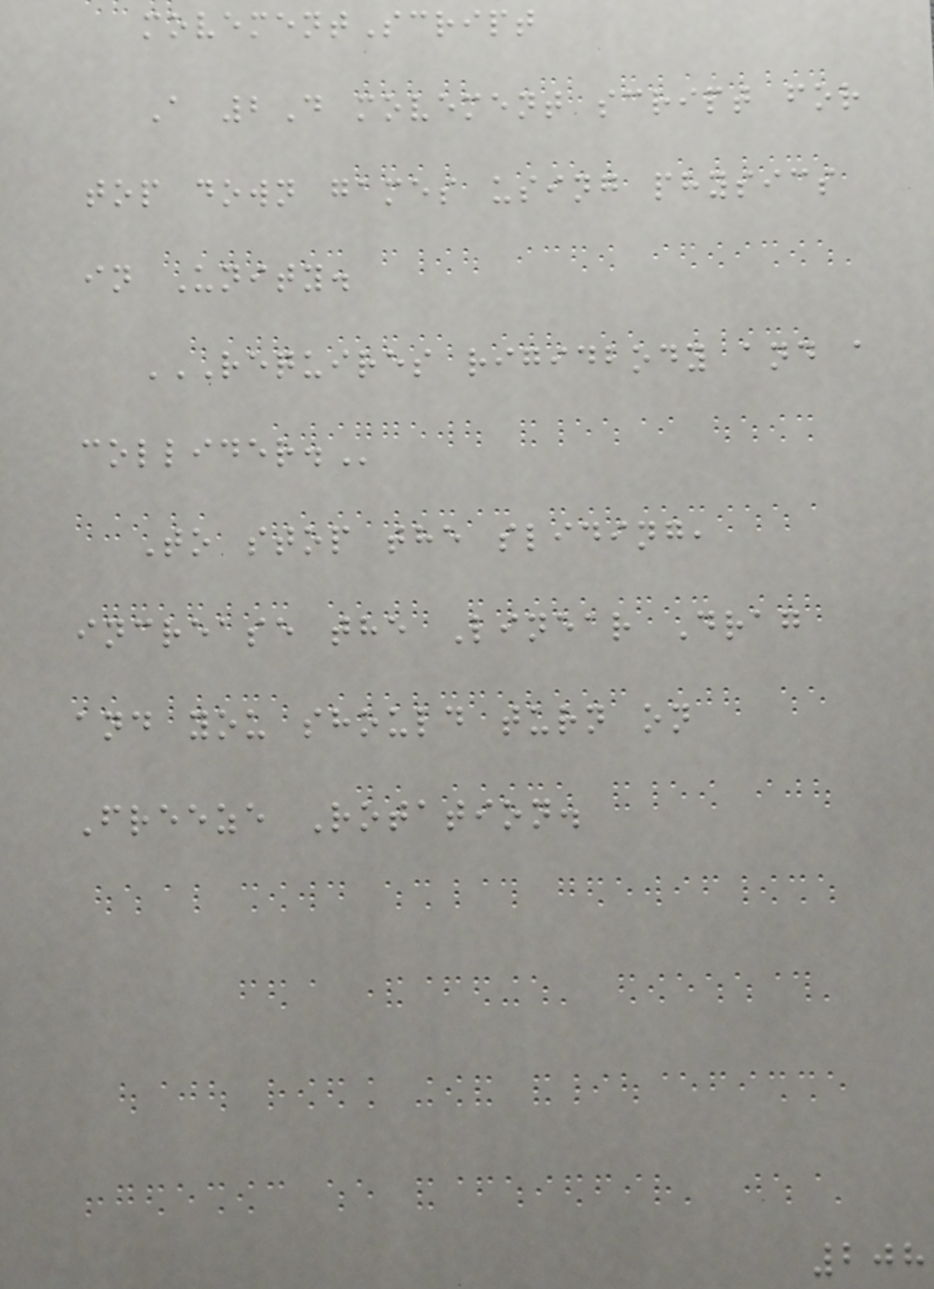movementScript
A 2D movement script for
top down games using physics
in Unity.
REQUIRES RIGIDBODY AND A
COLLIDER.
To stop the sliding,
increase the Linear Drag
and you should turn on
Freeze Rotation.
208
